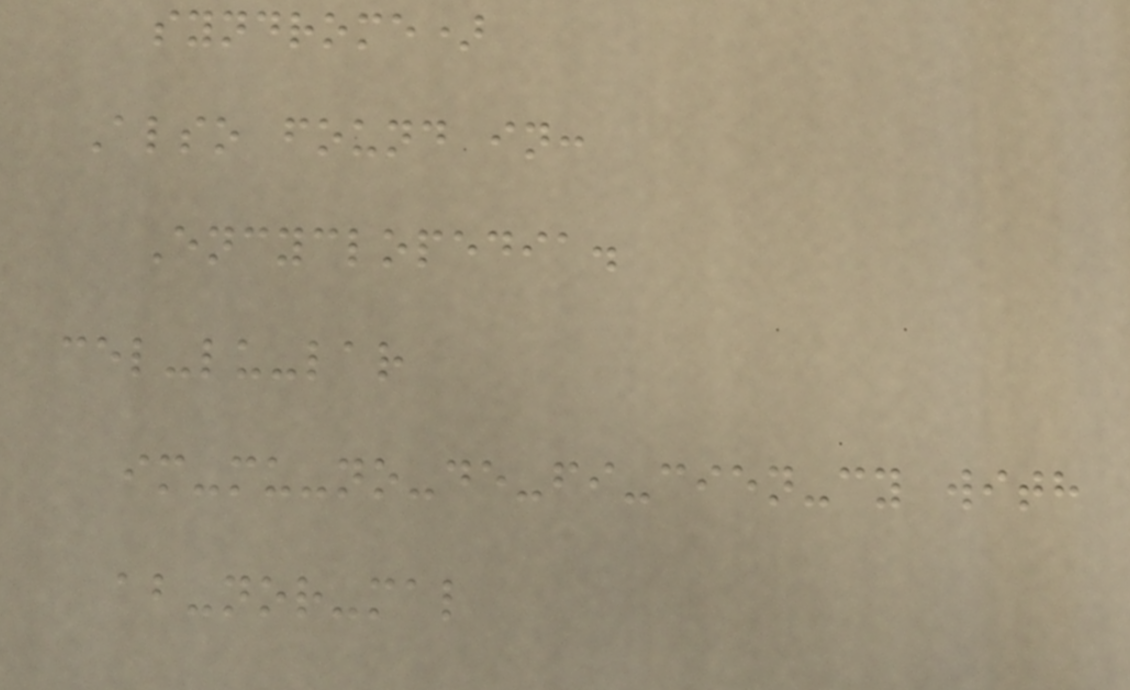syndrome)
Also found in:
Encyclopedia.
cel-lu-lar
im-mu-no-de-fi-cien-cy with
ab-nor-mal
